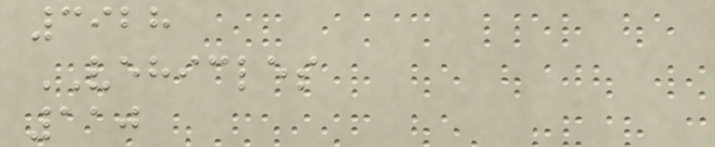3928
VEHICLES
110
